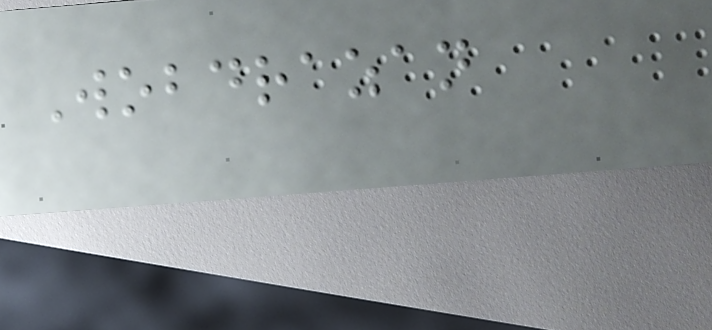Wobdrazan
